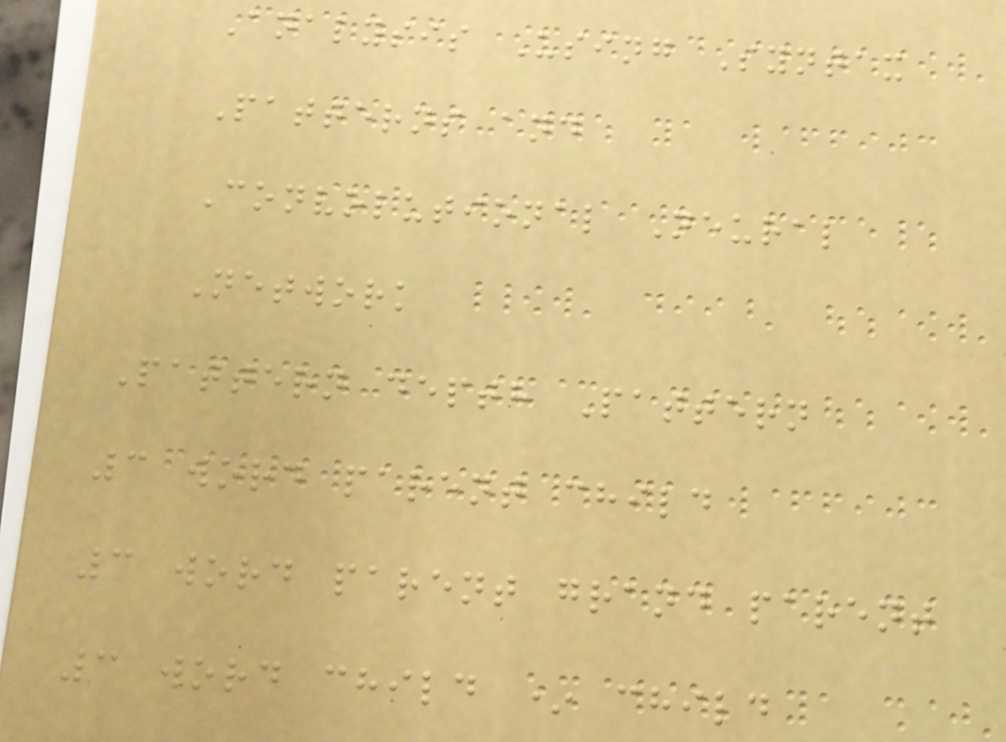Analysis Using Syntax
Patterns and
Convolutional Neural
Network
Pattern depth Pattern
3 word parent child
3 word parent grand parent
3 word child * child
